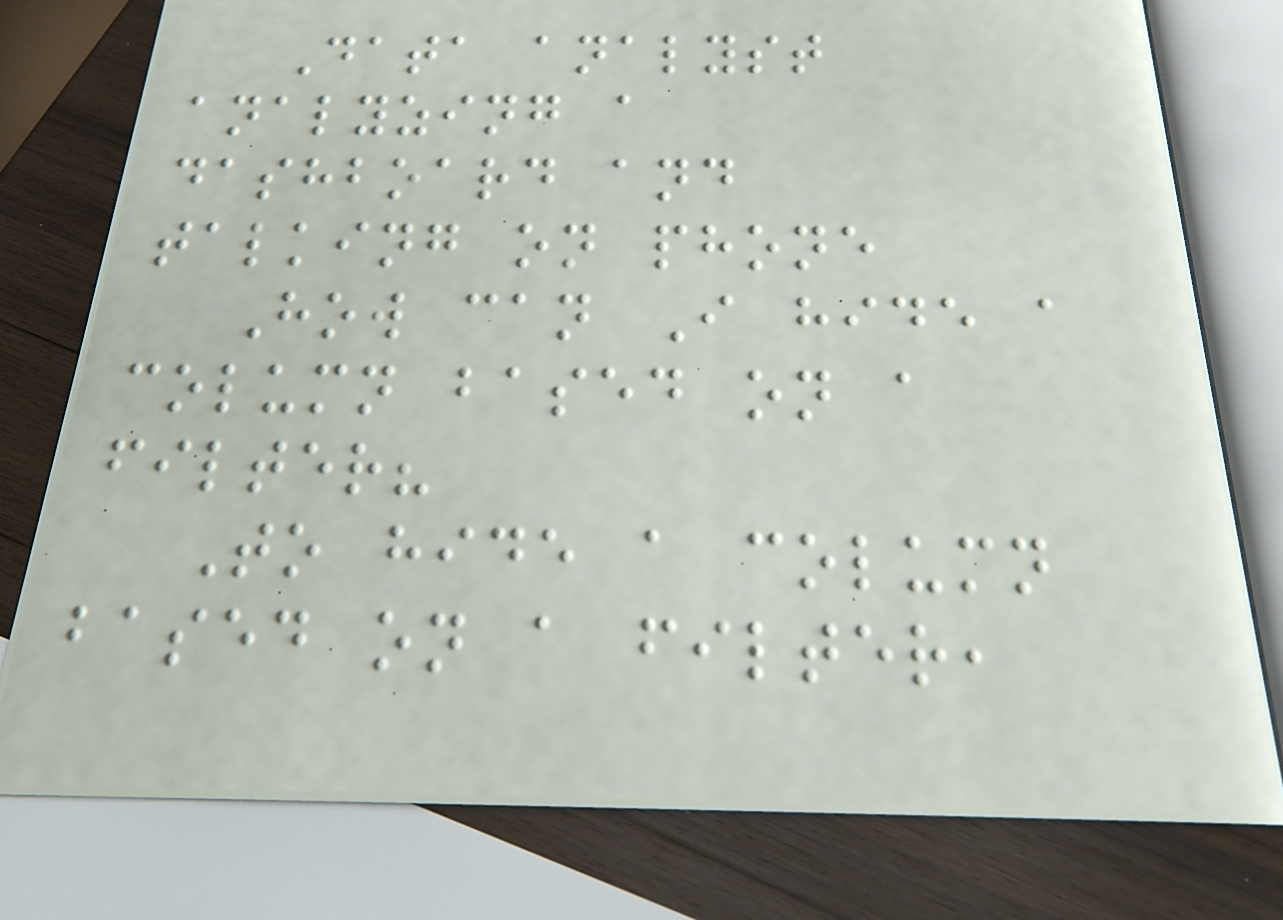Data analyst
analyzing a
dashboard and
talking on phone
How can I hide a
column based on a
filter?
To hide a column
based on a filter,
